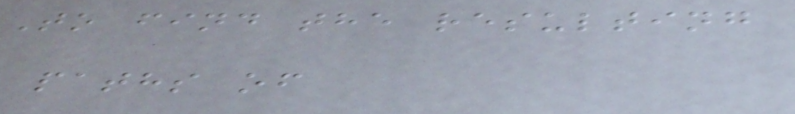To find the resulting
paths of
